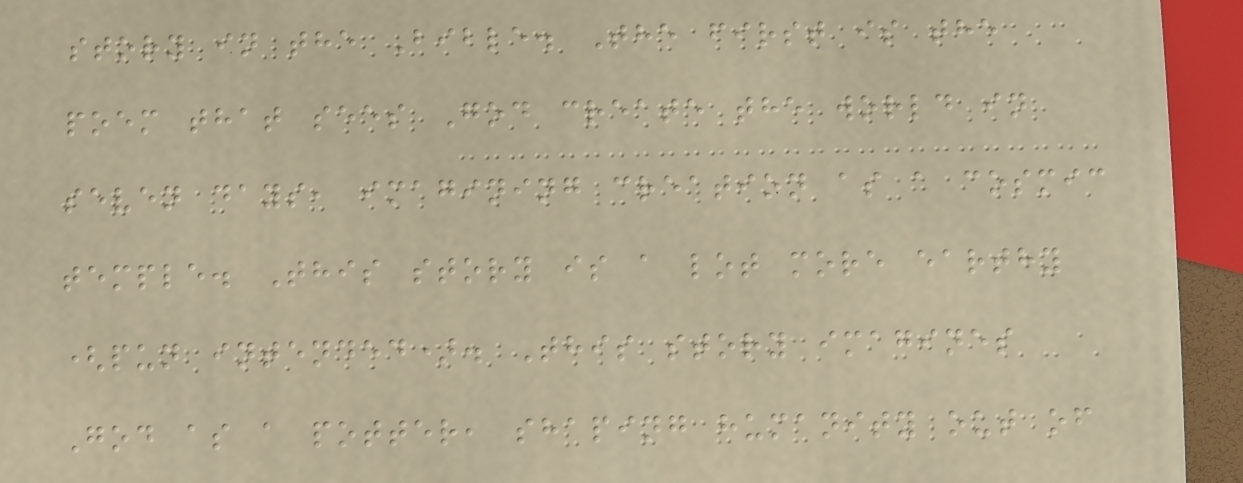story in the Bible. The first is the
poem that sees God create the world in
seven days, imagining creation as a cosmic
temple. This story is a lot more earthy
(pun intended). This story imagines
God as a potter, shaping humanity out of
